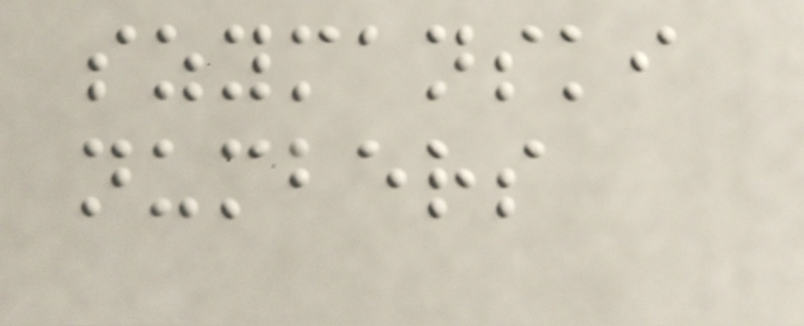szymanski
numbers
